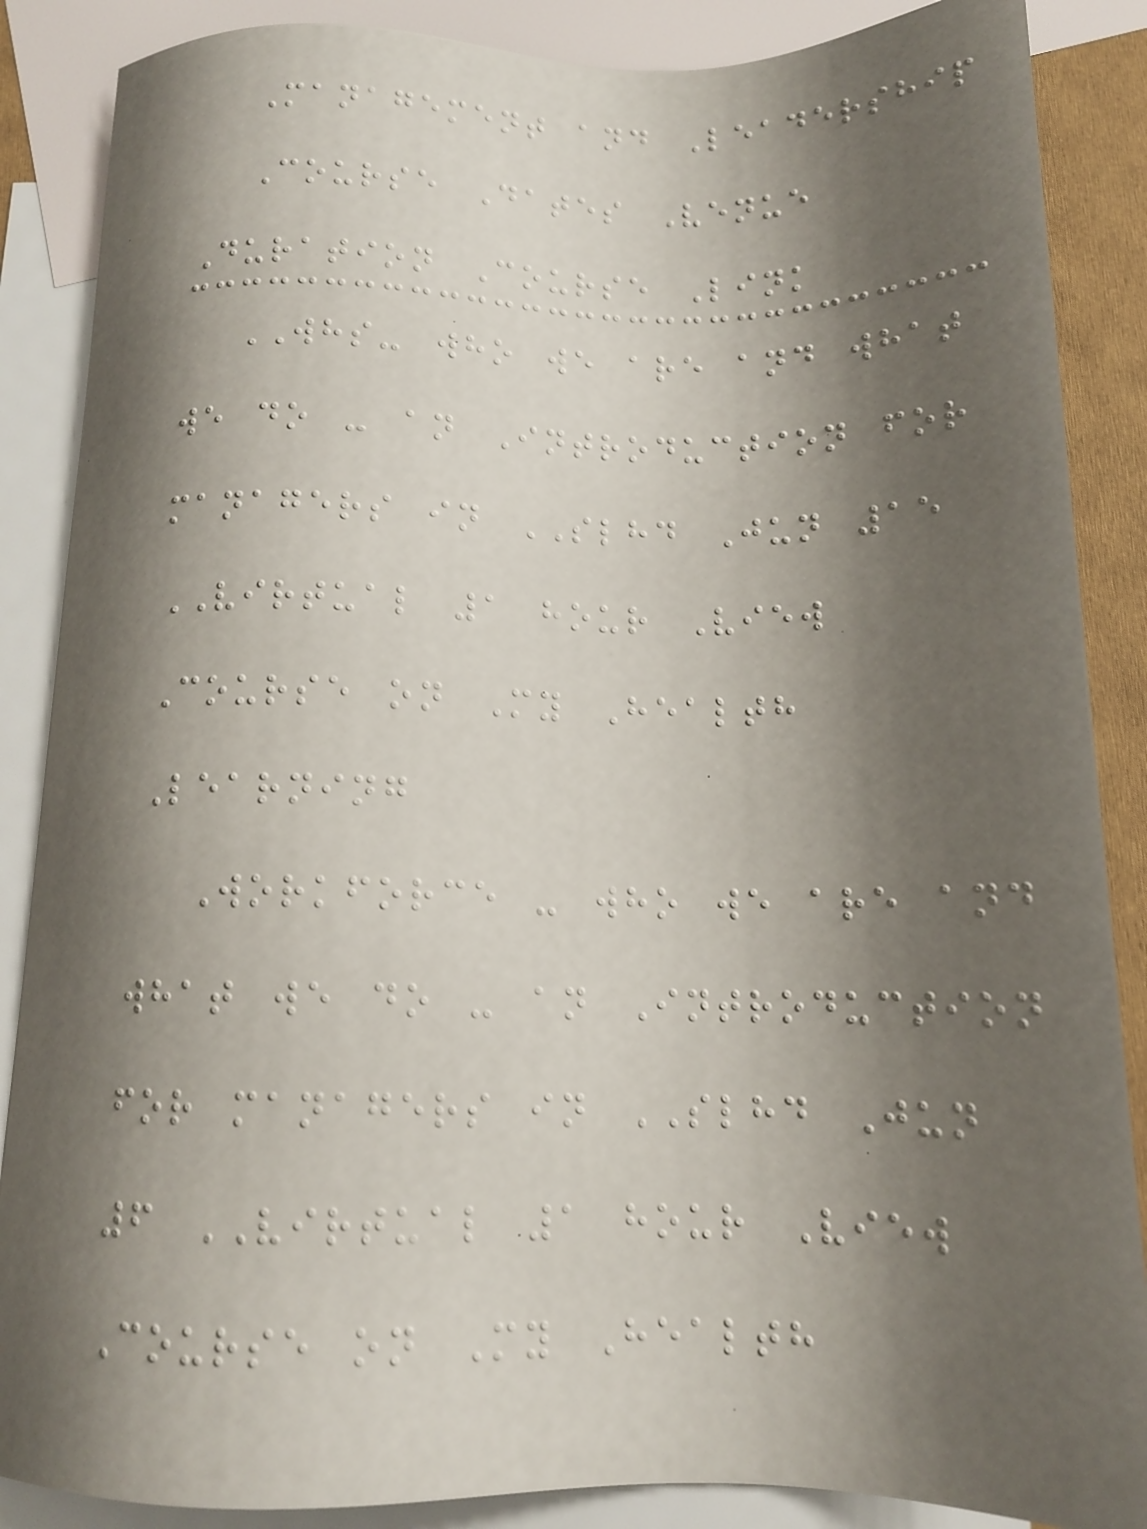Management and Leadership
Course Dates Venue
Duration Course Link
WHS- who we are and what
we do - an Introduction for
managers in SLHD Jun 15
VIRTUAL 1 hour View
Course on My Health
Learning
Workforce - who we are and
what we do - an Introduction
for managers in SLHD Jun
6 VIRTUAL 1 hour View
Course on My Health
